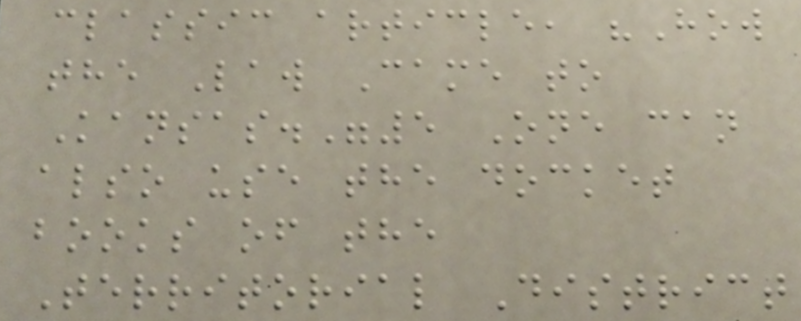classic article, "How
the Law Came to
Kansas."5 One can
also use the docket
books of the
Territorial District
